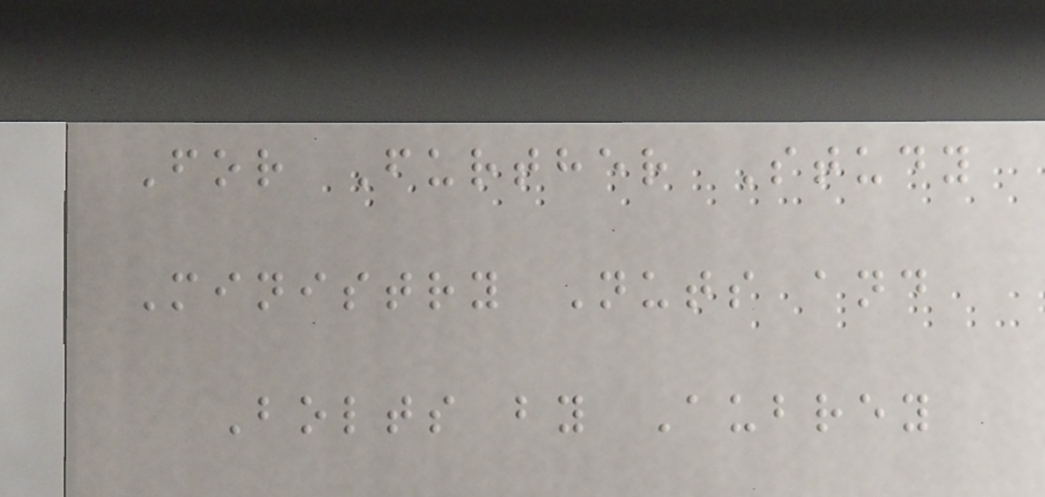For Further Study
Ministry Nuts and
Bolts by Aubrey
